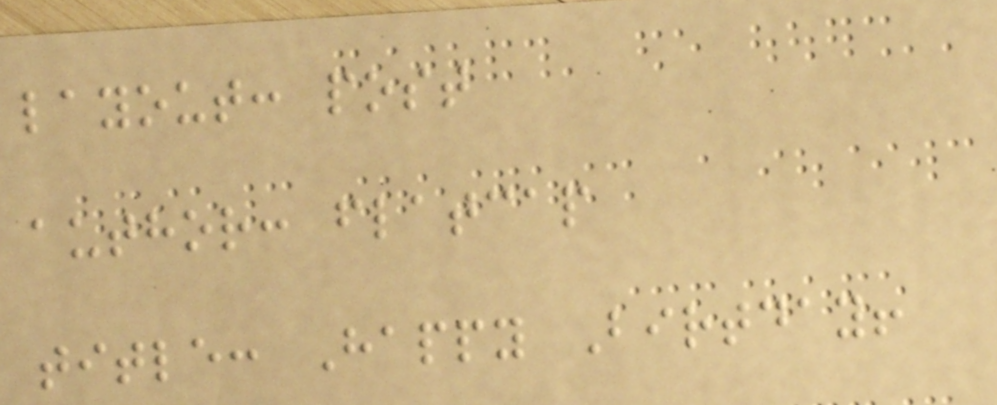layout: post
author: flatcap
title: Happy Birtday!
